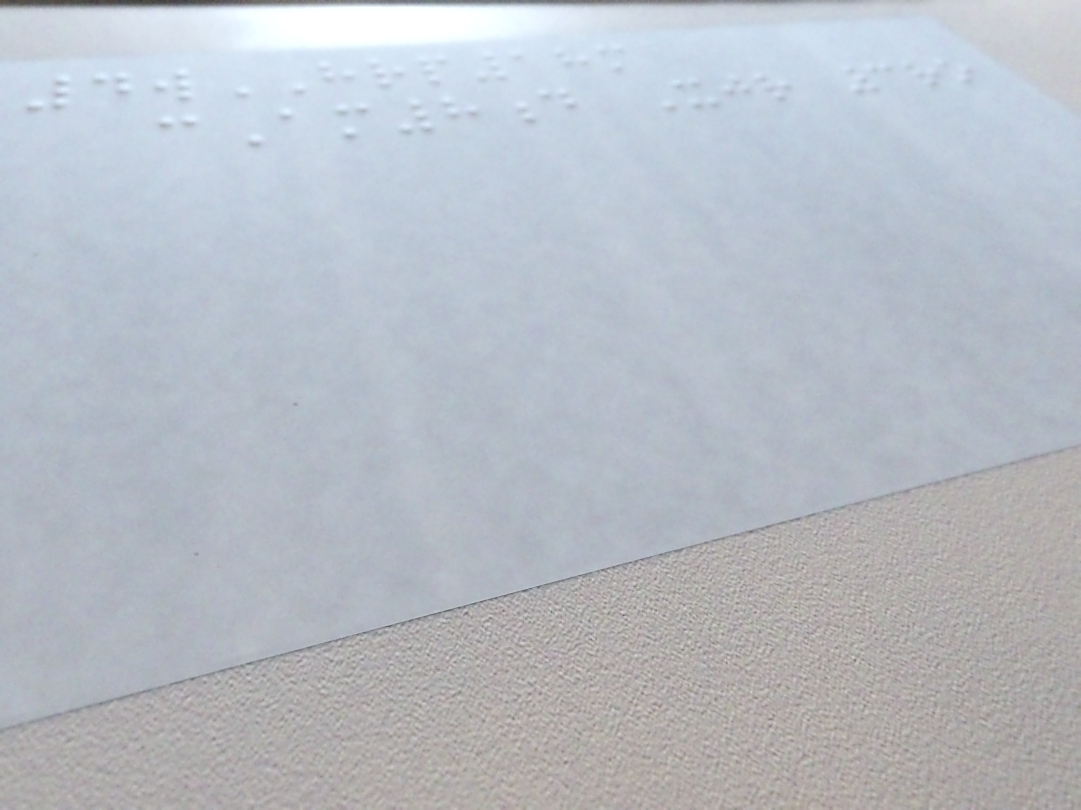4wHRP18m
cAm8d Xjr 3ro
